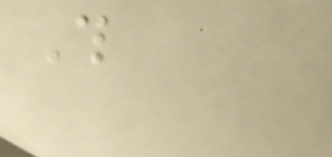This
